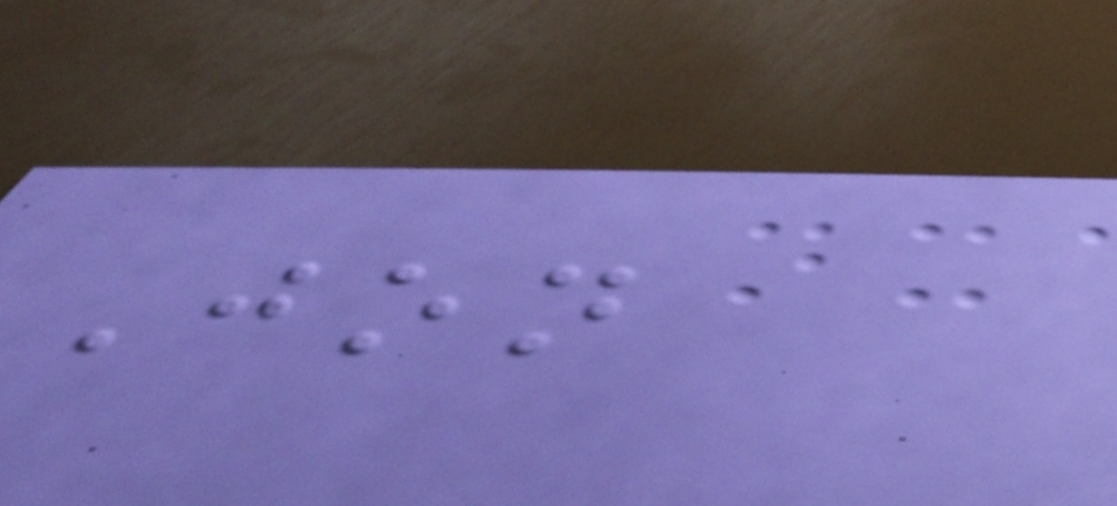Jon
